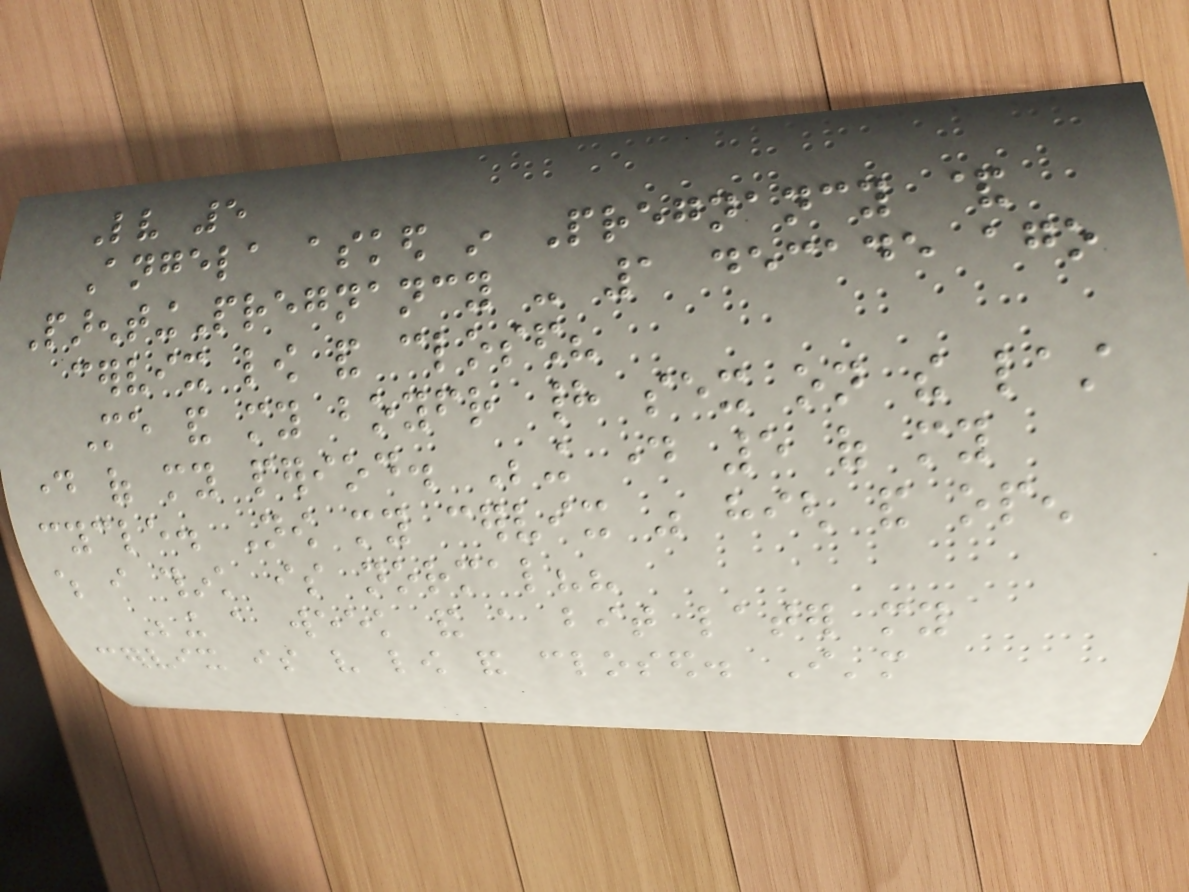Lv 5
Angela asked in Pregnancy &
ParentingPregnancy - 1 decade ago
cervix low and closed?
Me and my boyfriend had sex on the last
day of my period. Being day 5 of my
cycle. Now my cervix was high and open
which i think is normal??
Being a week and a bit later my
cervix is very low and closed. I'm
